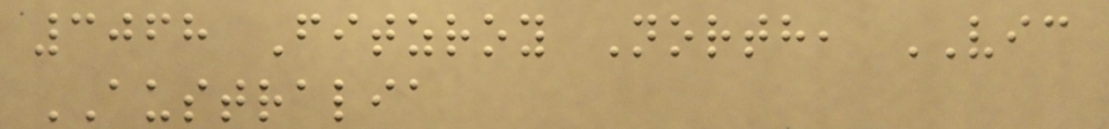3068 Fitzroy North, VIC
AUSTRALIA
